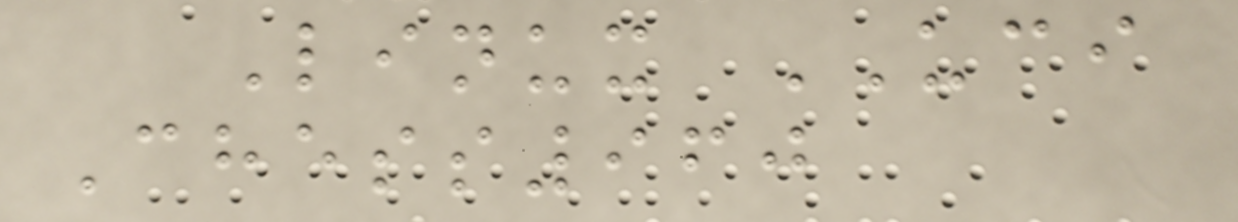Linux UCI
Chess960
